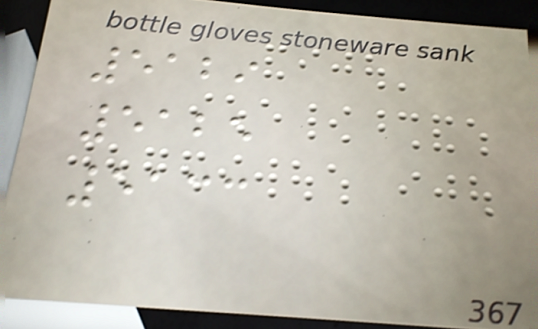5129
5125
5133
